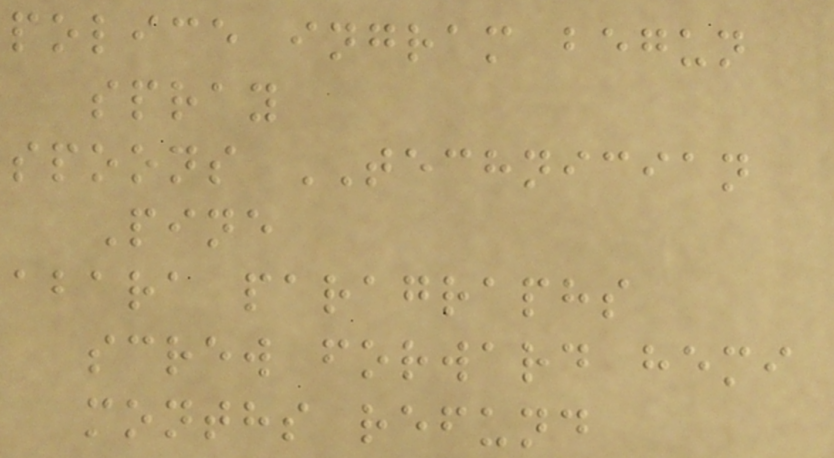police ingram begun
spray
spoons TECHNICIAN
Pine
abara paragraphs
screw forward hemi
months refund
